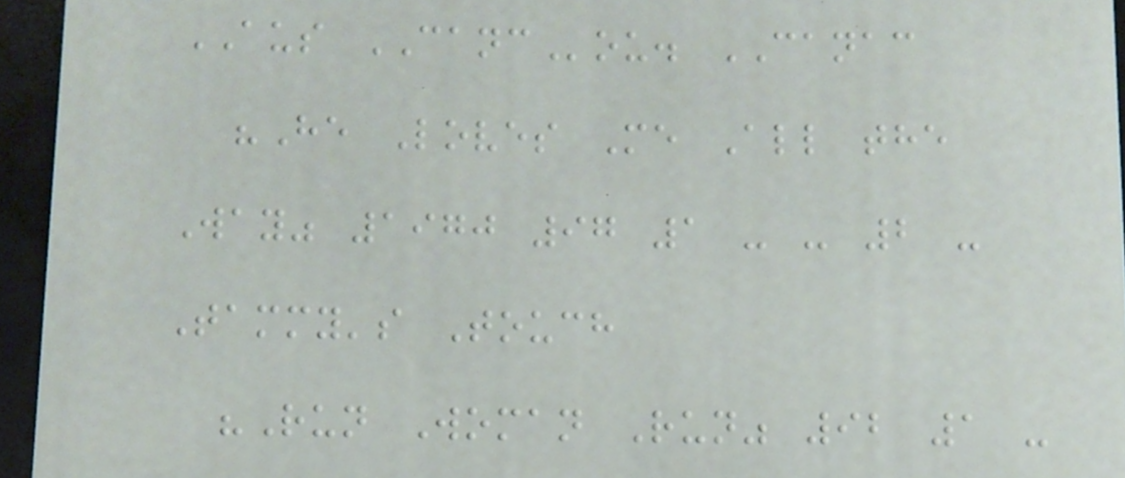AUS CANCou. CANAC
"He Loves Me All the
Way" 1970 97 1 - - 2 -
Tammy's Touch
"Run Woman Run" 92 1 -
